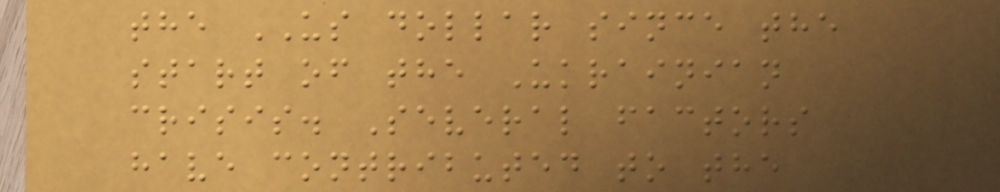the US dollar since the
start of the Ukrainian
crisis. Several factors
have contributed to the
